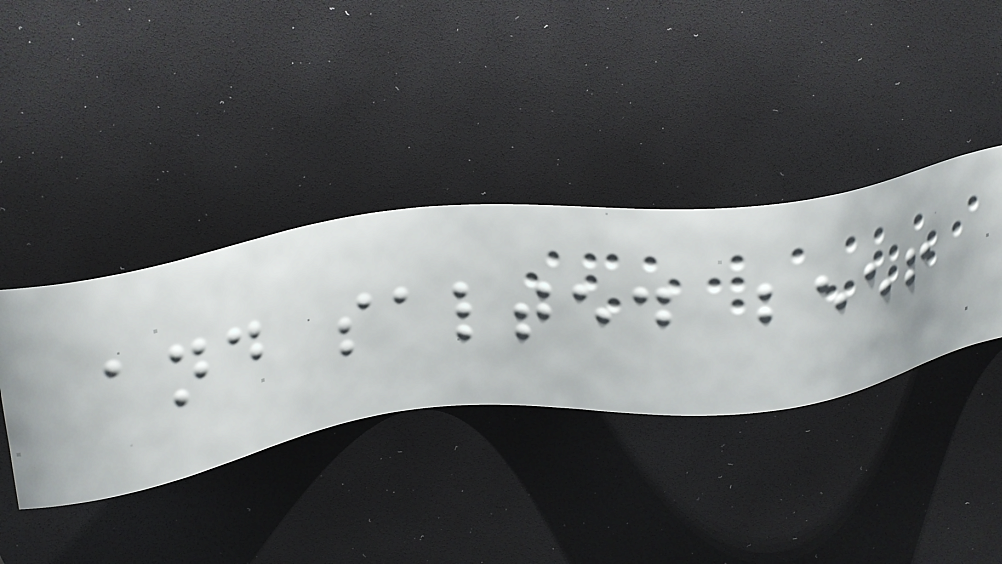and salted beef
